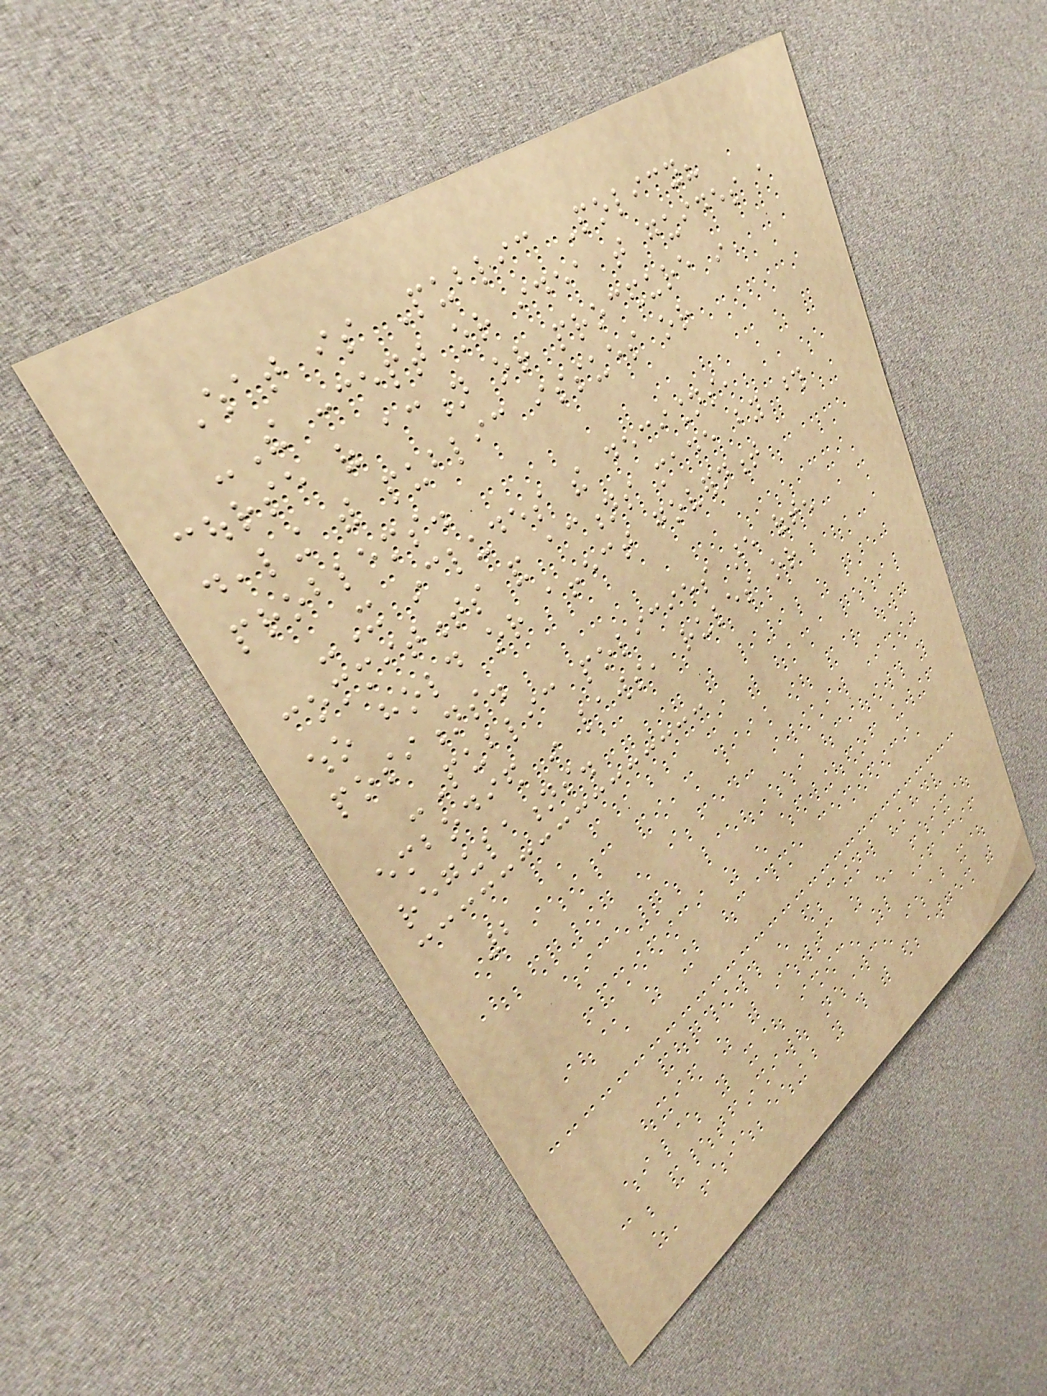What is Public Policy?
-The concept or idea that guides a
course of action or procedure in
dealing with public issues or
problems.
-It includes the decisions,
commitments and actions made by those
who hold or affect government
positions.
-Public policies are often
embodied in laws, rules or
regulations.
2
